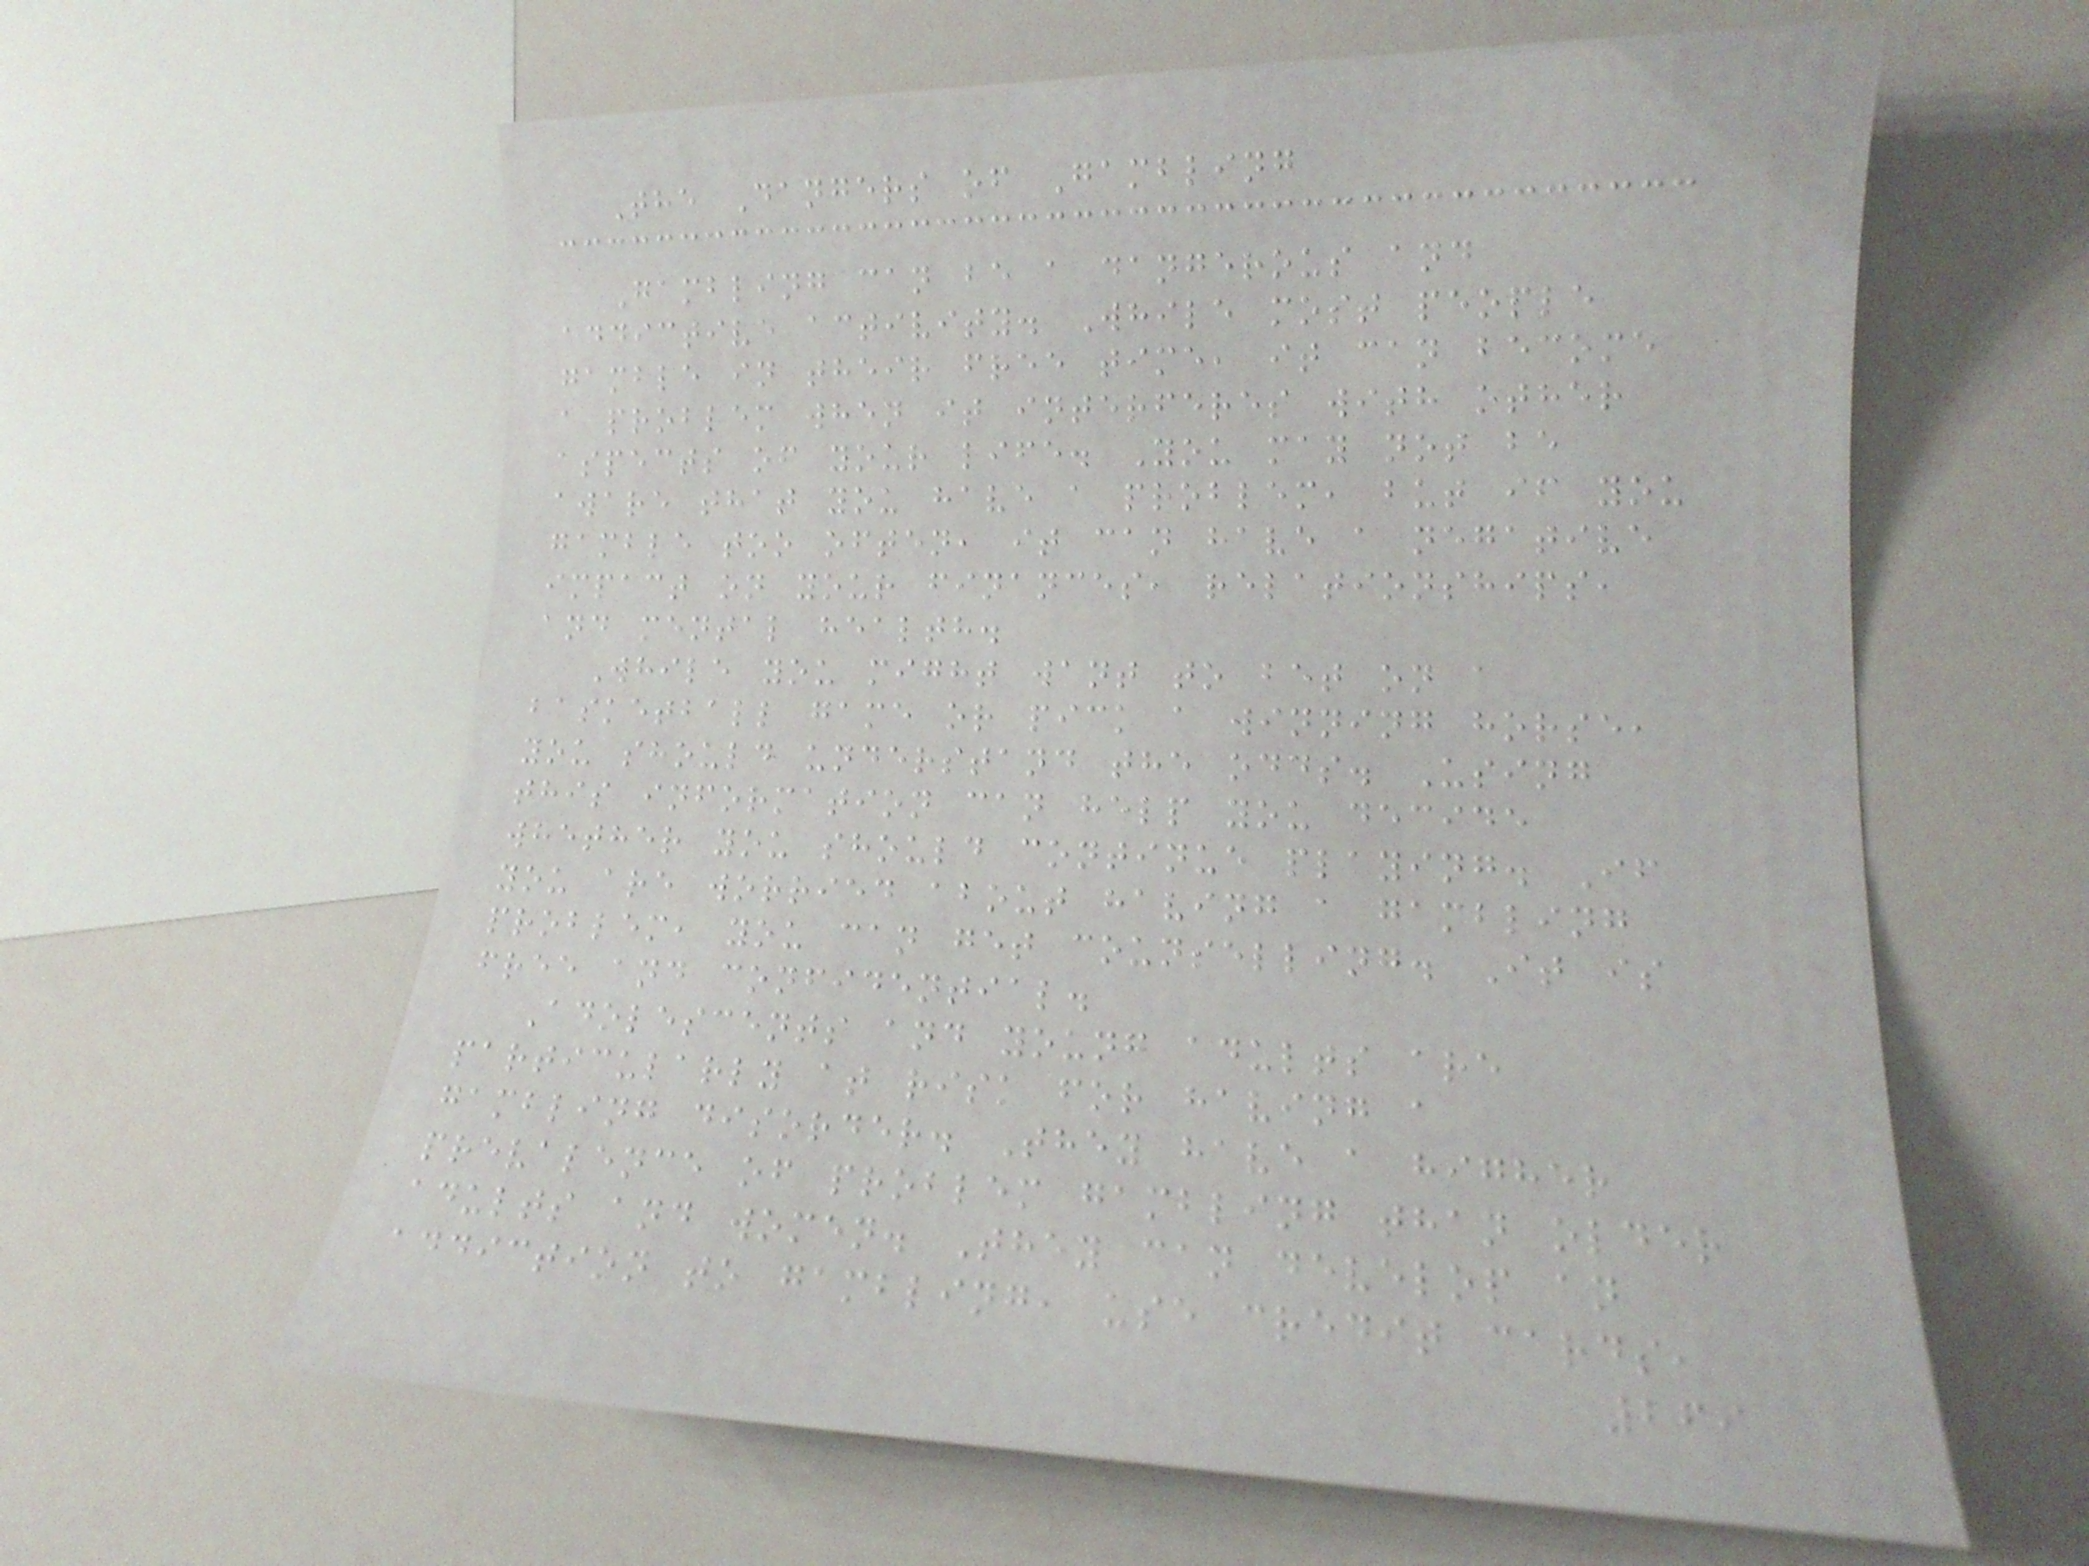The Dangers of Gambling
Gambling can be a dangerous and
addictive activity. While most people
gamble in their free time, it can become
a problem when it interferes with other
aspects of your life. You may not be
aware that you have a problem, but if you
gamble too often, it can have a negative
impact on your finances, relationships,
and mental health.
While you might want to bet on a
basketball game or pick a winning horse,
you should understand the odds. Using
this information can help you decide
whether you should continue playing. If
you are worried about having a gambling
problem, you can get counselling. It is
free and confidential.
Adolescents and young adults are
particularly at risk for having a
gambling disorder. They have a higher
prevalence of problem gambling than older
adults and women. They can develop an
addiction to gambling, use credit cards,
269
